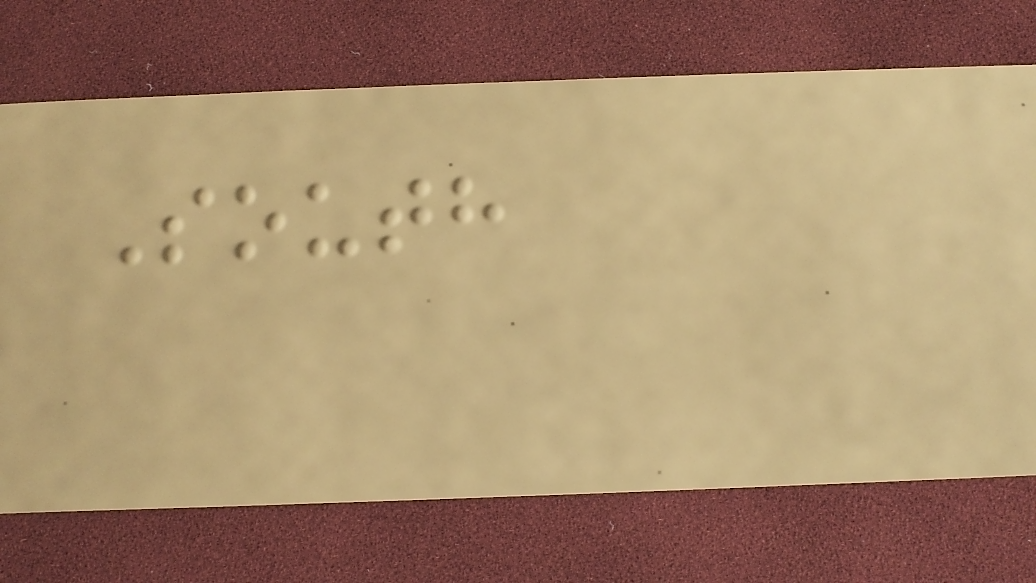South
